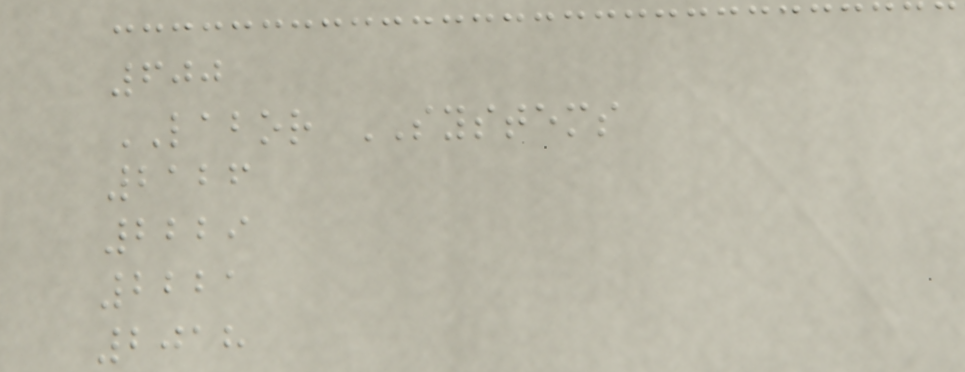600
LABOR SYSTEMS
2126
2229
2221
2018
